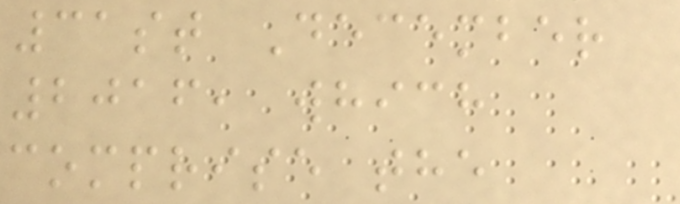31st December
2016, which
comprise the
